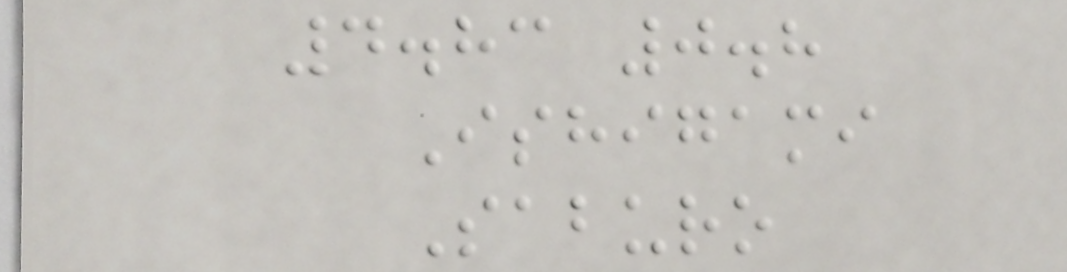4.83 0.8
Ishigami
Saburo
